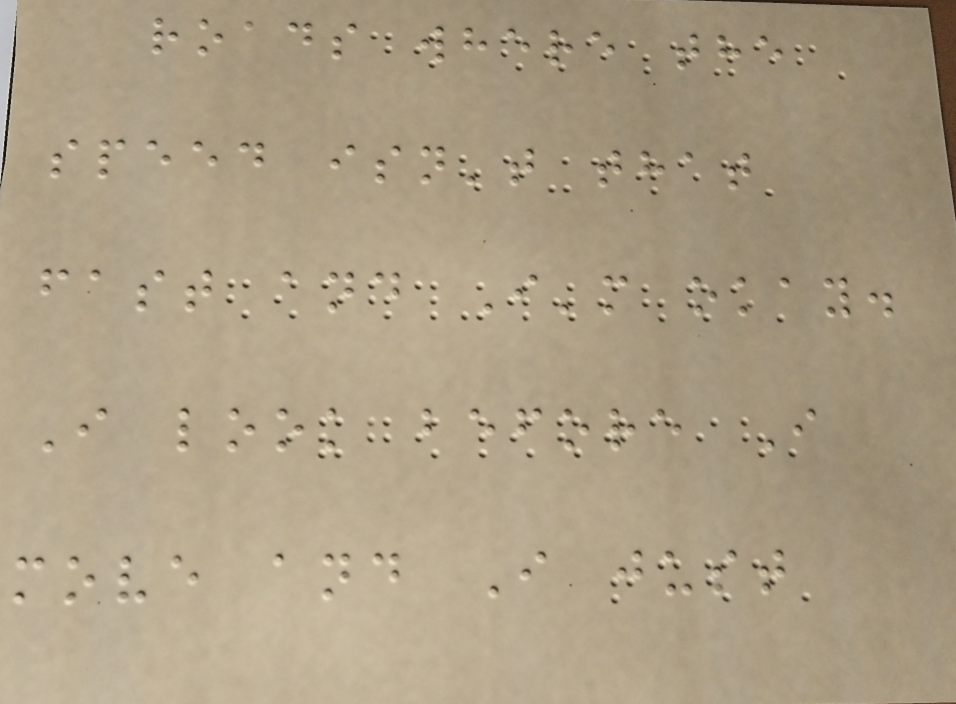roads where the
speed isn't that
fast and I'm okay.
I look before I
move and I just
